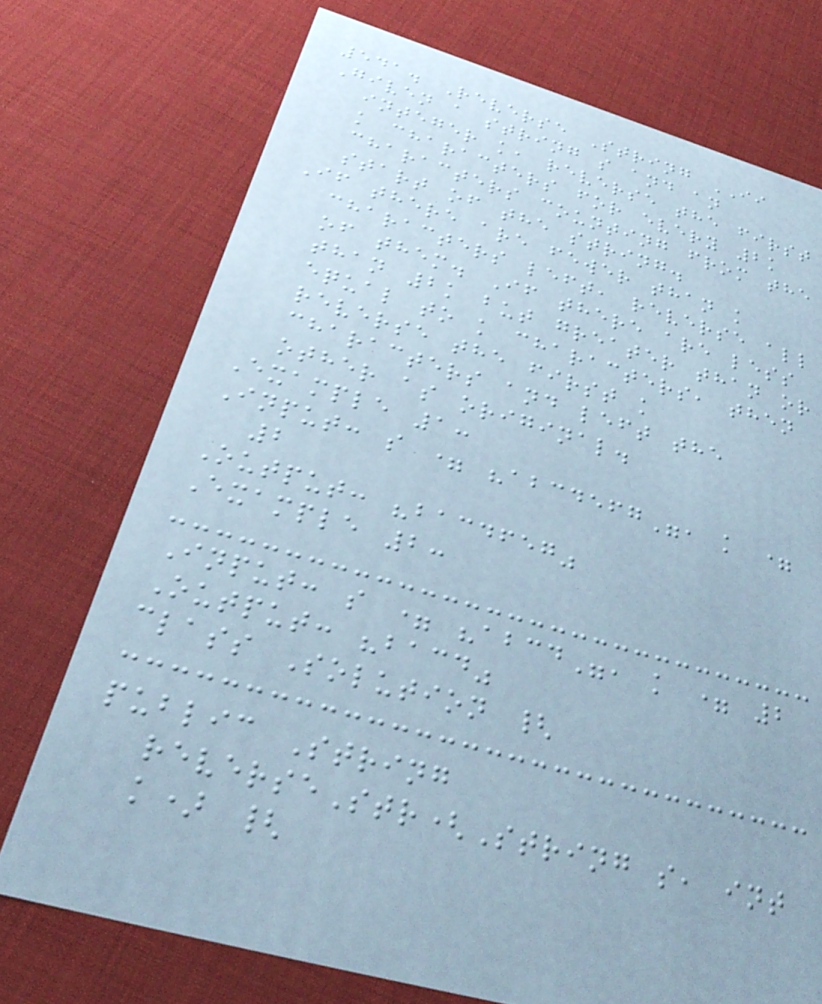541. Reverse String II
Given a string s and an
integer k, reverse the first
k characters for every 2k
characters counting from the
start of the string.
If there are fewer than k
characters left, reverse all
of them. If there are less
than 2k but greater than or
equal to k characters, then
reverse the first k
characters and left the
other as original.
Example 1:
Input: s = "abcdefg", k =
2
Output: "bacdfeg"
Example 2:
Input: s = "abcd", k = 2
Output: "bacd"
class Solution {
public String
reverseStr(String s, int
k) {
